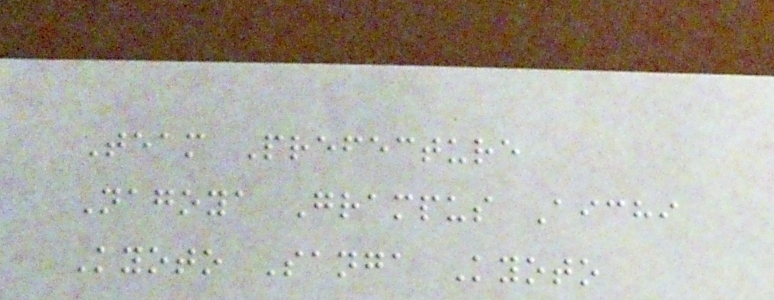Team Prefecture
Nagoya Grampus Aichi
Kyoto Sanga Kyoto
